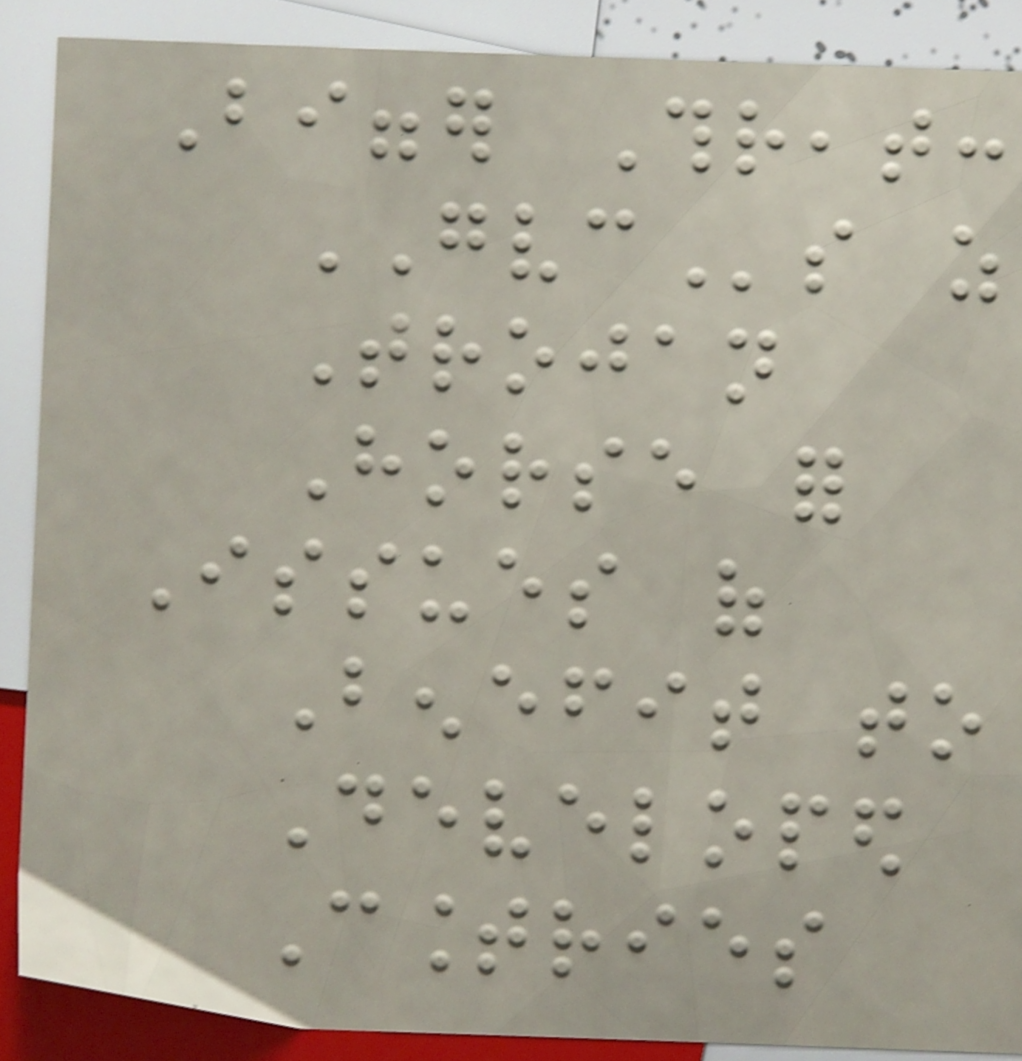Bigger Threat:
GVCs as
Trojan
Horse for
Issues of
Benefit to
Developed
Countries
